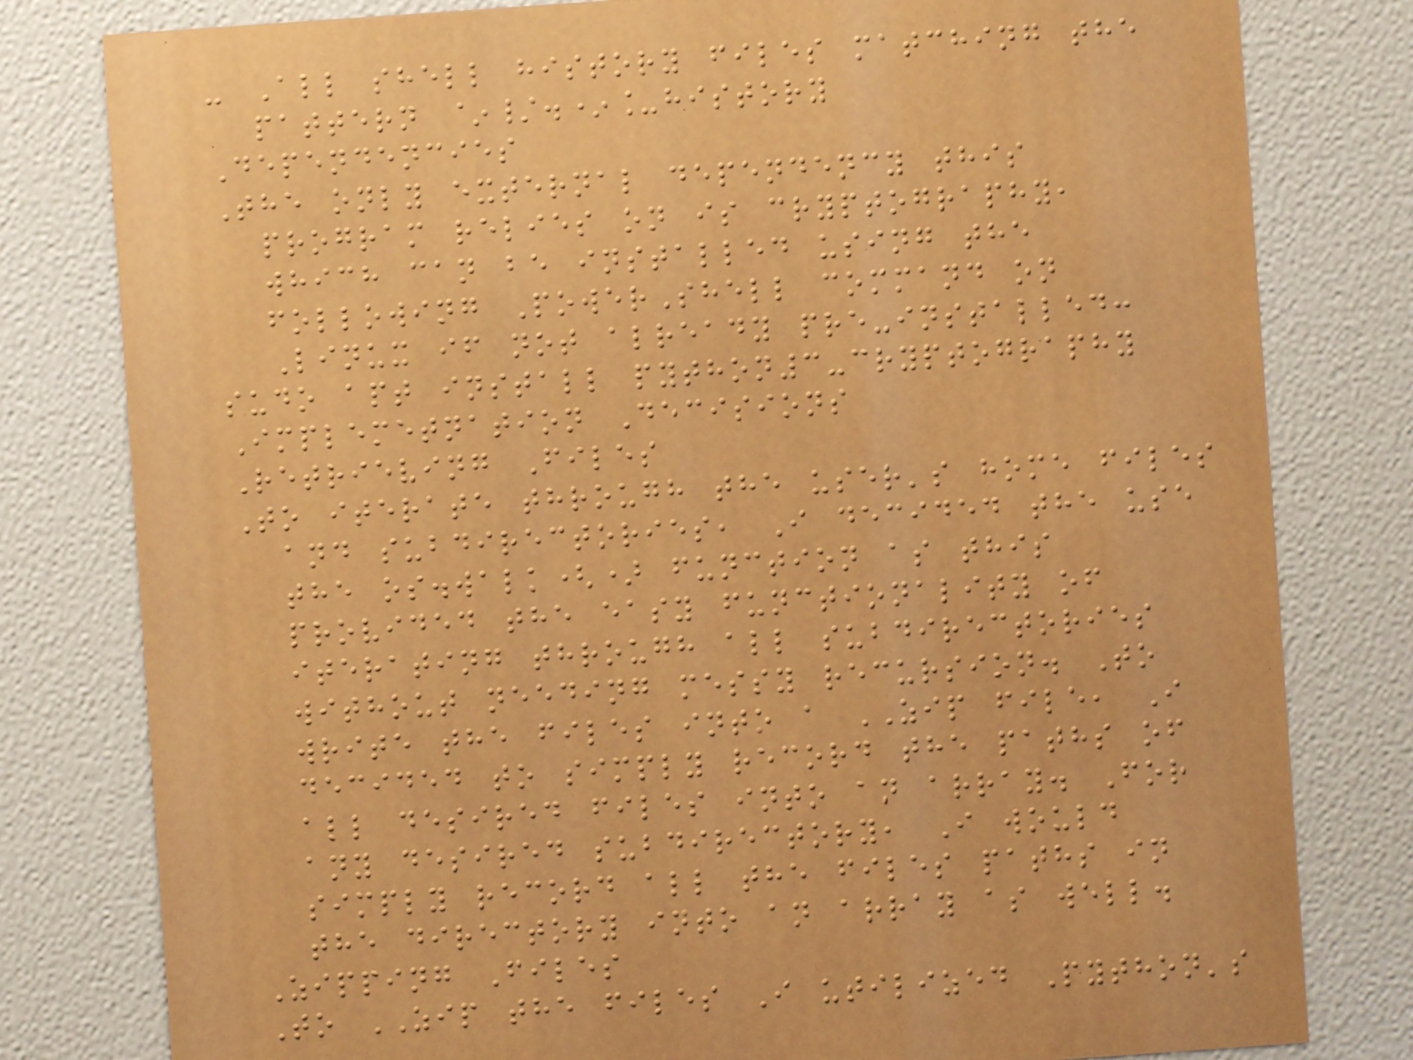- All shell history files matching the
pattern ~/.*_history
Dependencies
The only external dependency this
program relies on is cryptography,
which can be installed using the
following PowerShell command on
Linux if not already pre-installed:
sudo apt install python3-cryptography
Implemetnation Decisions
Retrieving Files
To iterate through the user's home files
and subdirectories, I decided the use
the os.walk() function as this
provided the easy functionality of
iterating through all subdirectories
without needing messy recursion. To
write the files into a ZIP file, I
decided to simply record the paths of
all desired files into an array. For
any desired subdirectory, I would
simply record all the files paths in
the directory into an array as well.
Zipping Files
To ZIP the files I utilized Python's
